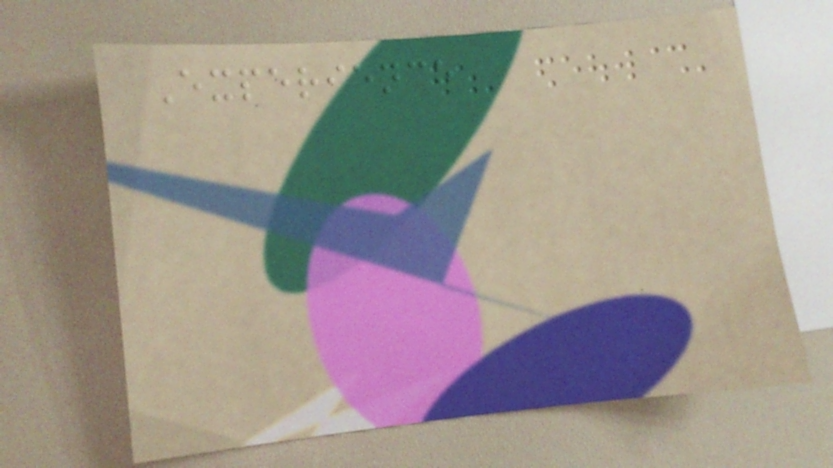Experience
